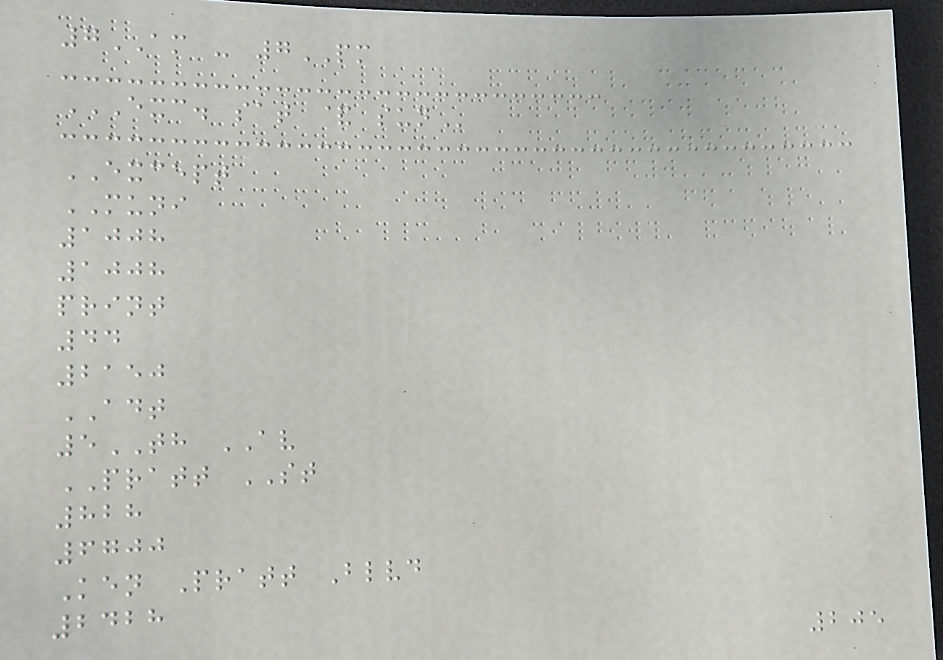7AM - 7PM
EXC. SAT & SUN
EXCEPT
MUNI
1008
1008
print
44
2150
ADT
5TH AV
PRATT ST
828
6700
Ken Pratt Blvd
2428
205
